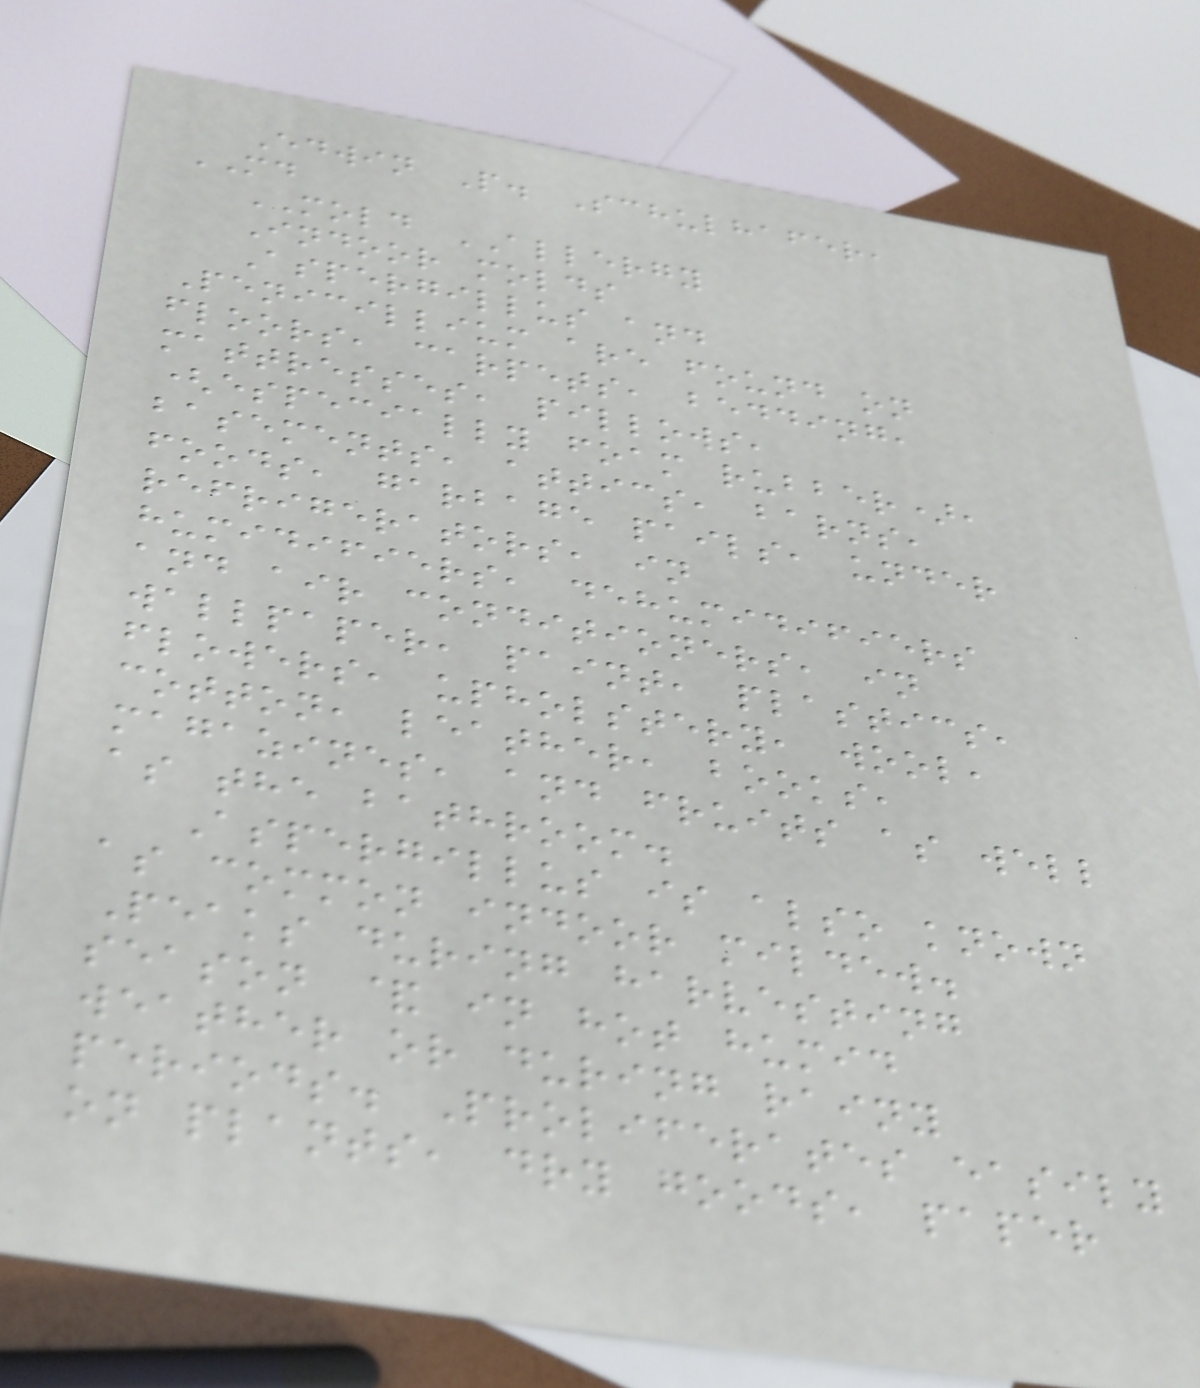Edwin P. Schulhafer,
MD
MOLD ALLERGY
Indoor molds
Aspergillus and
Penicillium are found on
floors, carpets, bedding,
mattresses, pillows,
(especially foam rubber),
basements, attics, barns,
foods, garbage pails, under
refrigerators, in
humidifiers, dehumidifiers
and air conditioners, in
wallpaper, paint, plastics,
flowers, upholstery, wool,
cotton, leather, books,
magazines, and fruits as well
as the bathroom.
Aspergillus is also known
as common indoor mildew.
Peaks during harvesting
season & in hot humid
weather or during rainy
periods. Proliferates easily
on plants, dry goods, paper
